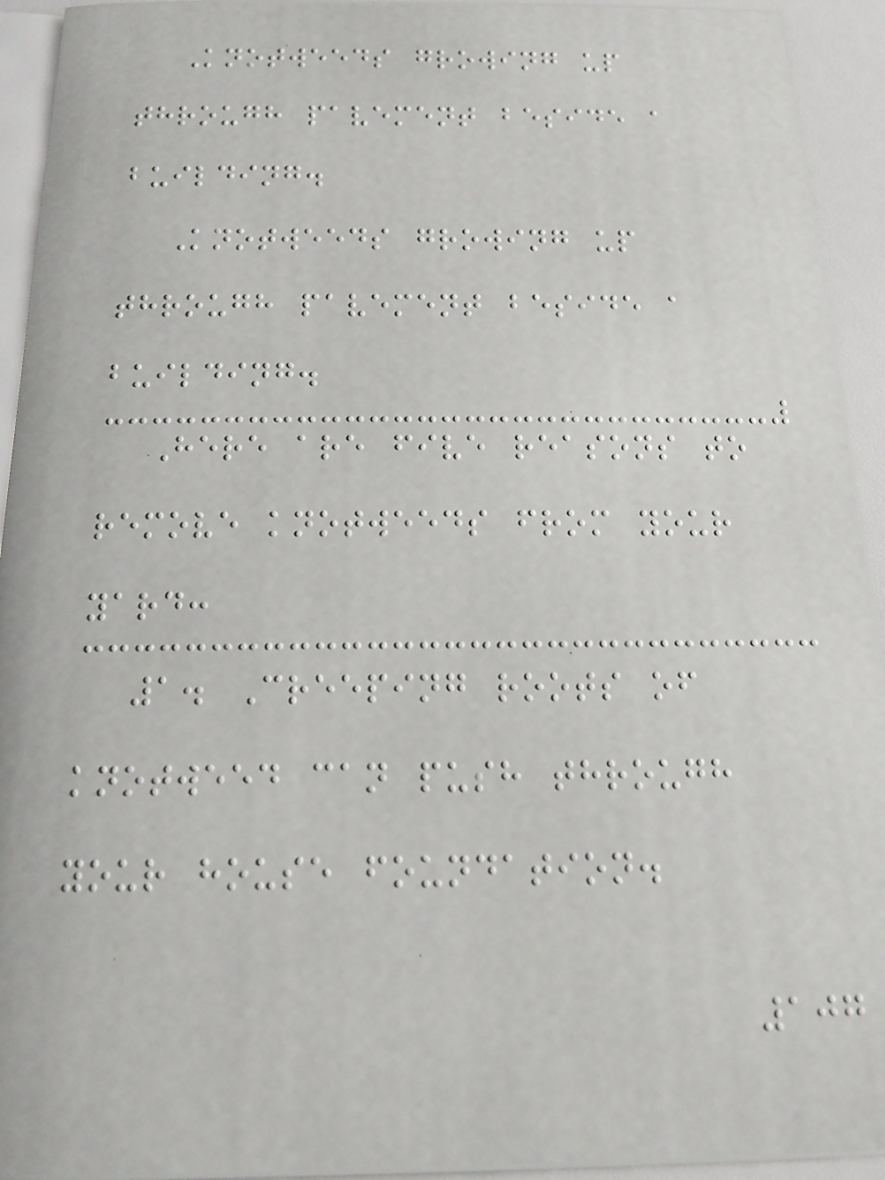Knotweeds growing up
through pavement beside a
building.
Knotweeds growing up
through pavement beside a
building.
Here are five reasons to
remove knotweeds from your
yard:
1. Creeping roots of
knotweed can push through
your house foundation.
107
